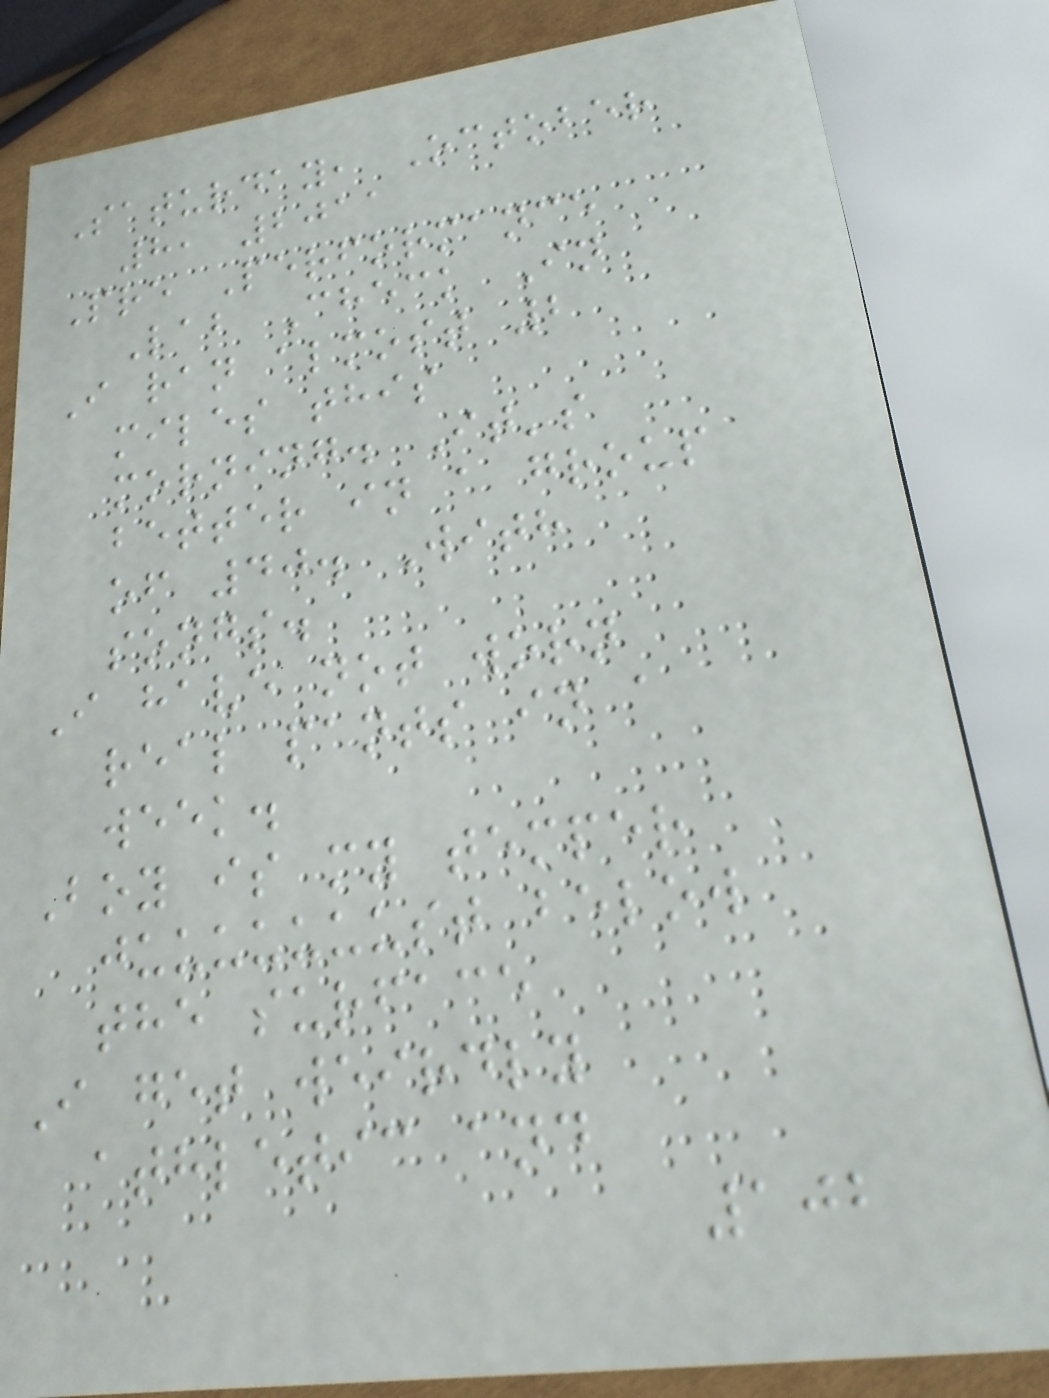Saturday, October
8, 2011
Pre Performance
Lab Check In
I ran almost 2
miles this
morning. It's
better in a group
of 40. With
songs.
I have not worn
real pants in a
week.
Boy is my temper
juuuuuuust below
the surface
I get weirdly
athletic and
102
